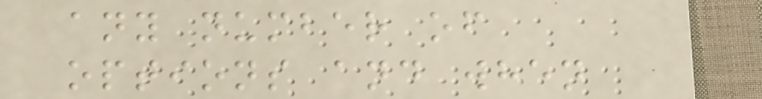any number of
options and when
